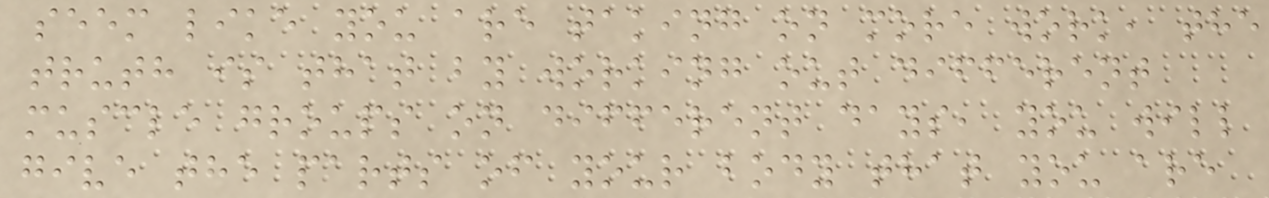seem like you are taking on more work, the
truth is that by working out different
muscle groups on different days, you will
give the parts of your body that you are
